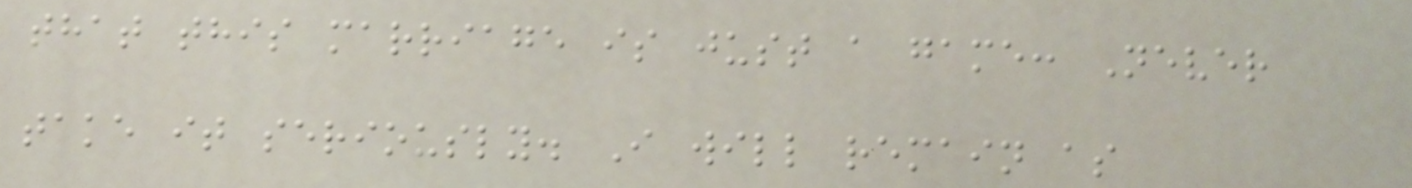that this marriage is just a game: Never
take it seriously. I will remain as
